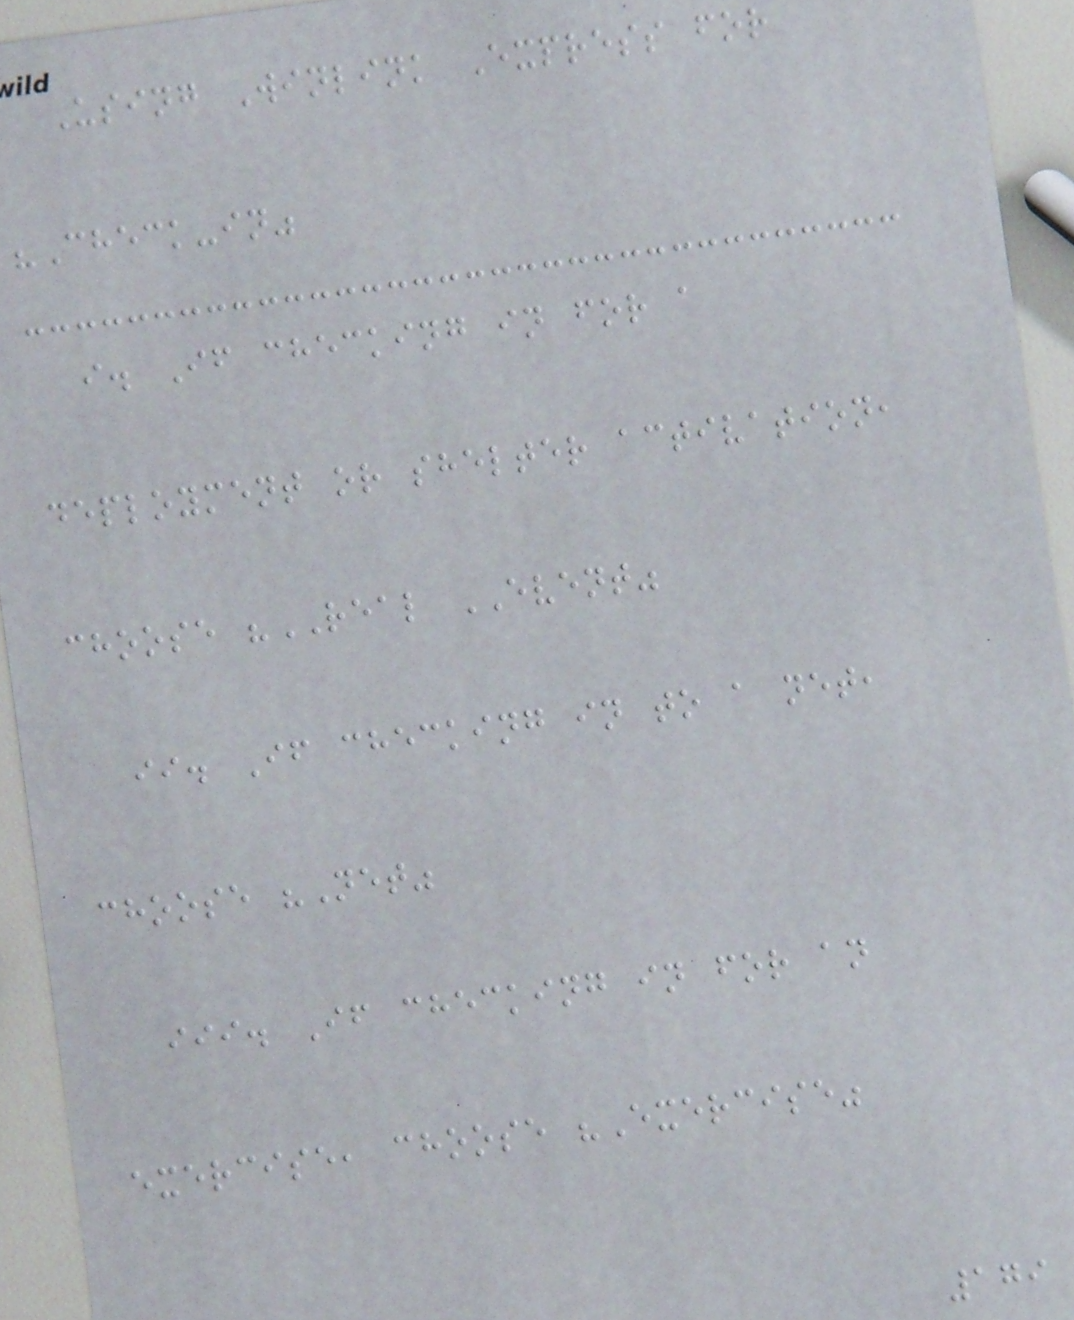Using Winlink Express for
"Check-in"
i. If checking in for a
deployment or shelter activation,
choose "REAL EVENT"
ii. If checking in to a net,
choose "Net"
iii. If checking in for an
exercise, choose "Exercise"
179
